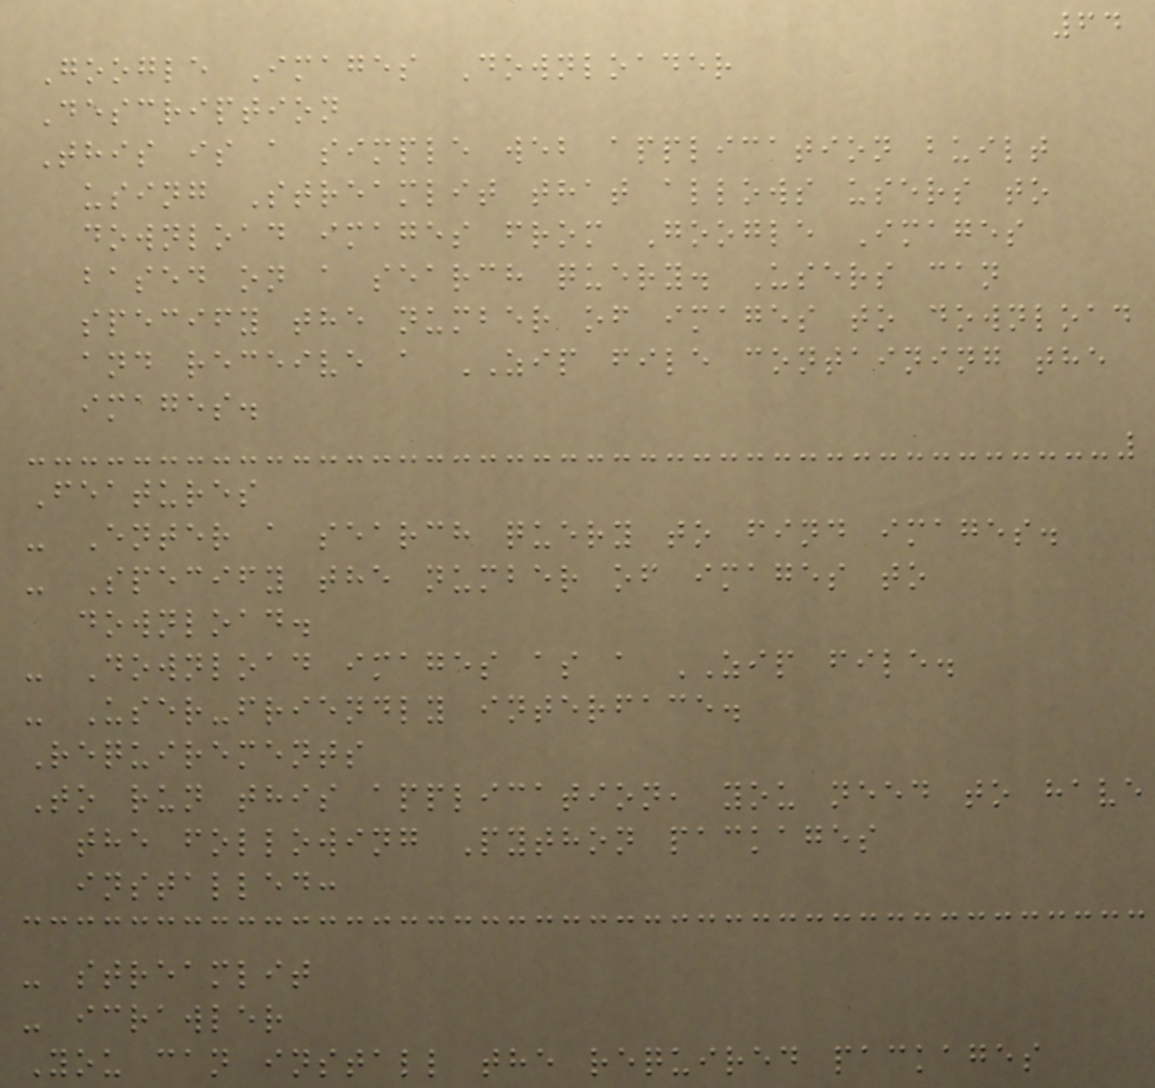64
Google Images Downloader
Description
This is a simple web application built
using Streamlit that allows users to
download images from Google Images
based on a search query. Users can
specify the number of images to download
and receive a ZIP file containing the
images.
Features
- Enter a search query to find images.
- Specify the number of images to
download.
- Download images as a ZIP file.
- User-friendly interface.
Requirements
To run this application, you need to have
the following Python packages
installed:
- streamlit
- icrawler
You can install the required packages
